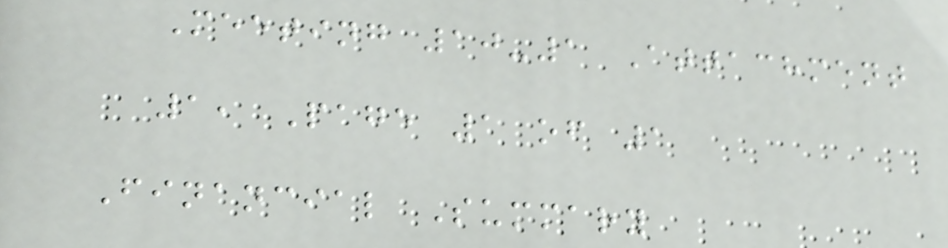Meeting 10-1 Attachment
1, Page 1 of 1
Financial Summary
